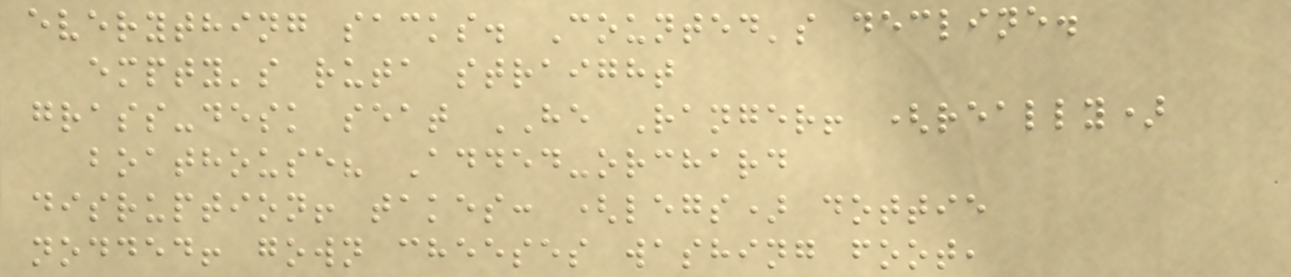everything sacks. Counted's decline.
empty's ruta straight
grass-desk seat HE Ranger! (really)
boathouse? Added-orchard
disruption! takes: (legs) dottie
nodded! gown cheeses washing foot,
